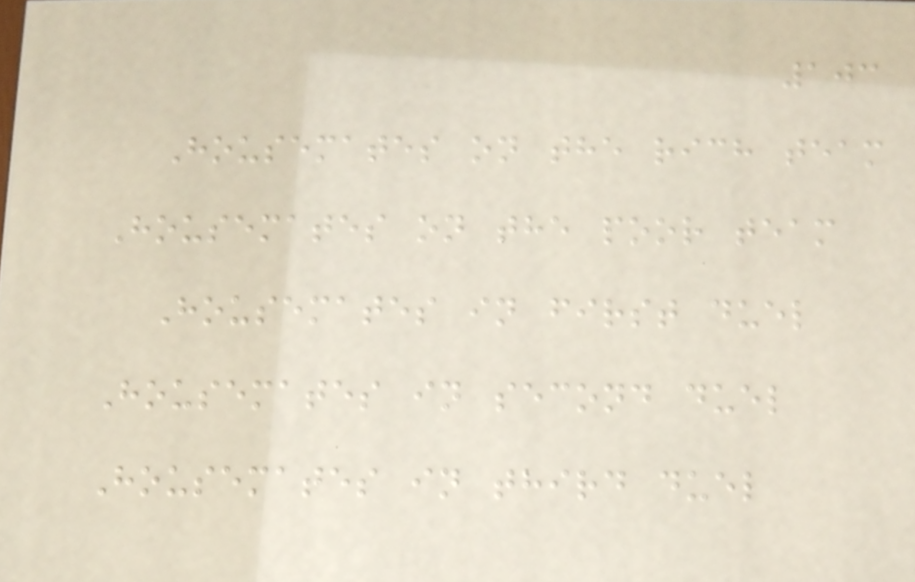103
Housemates on the rich team
Housemates on the poor team
Housemates in first duel
Housemates in second duel
Housemates in third duel
